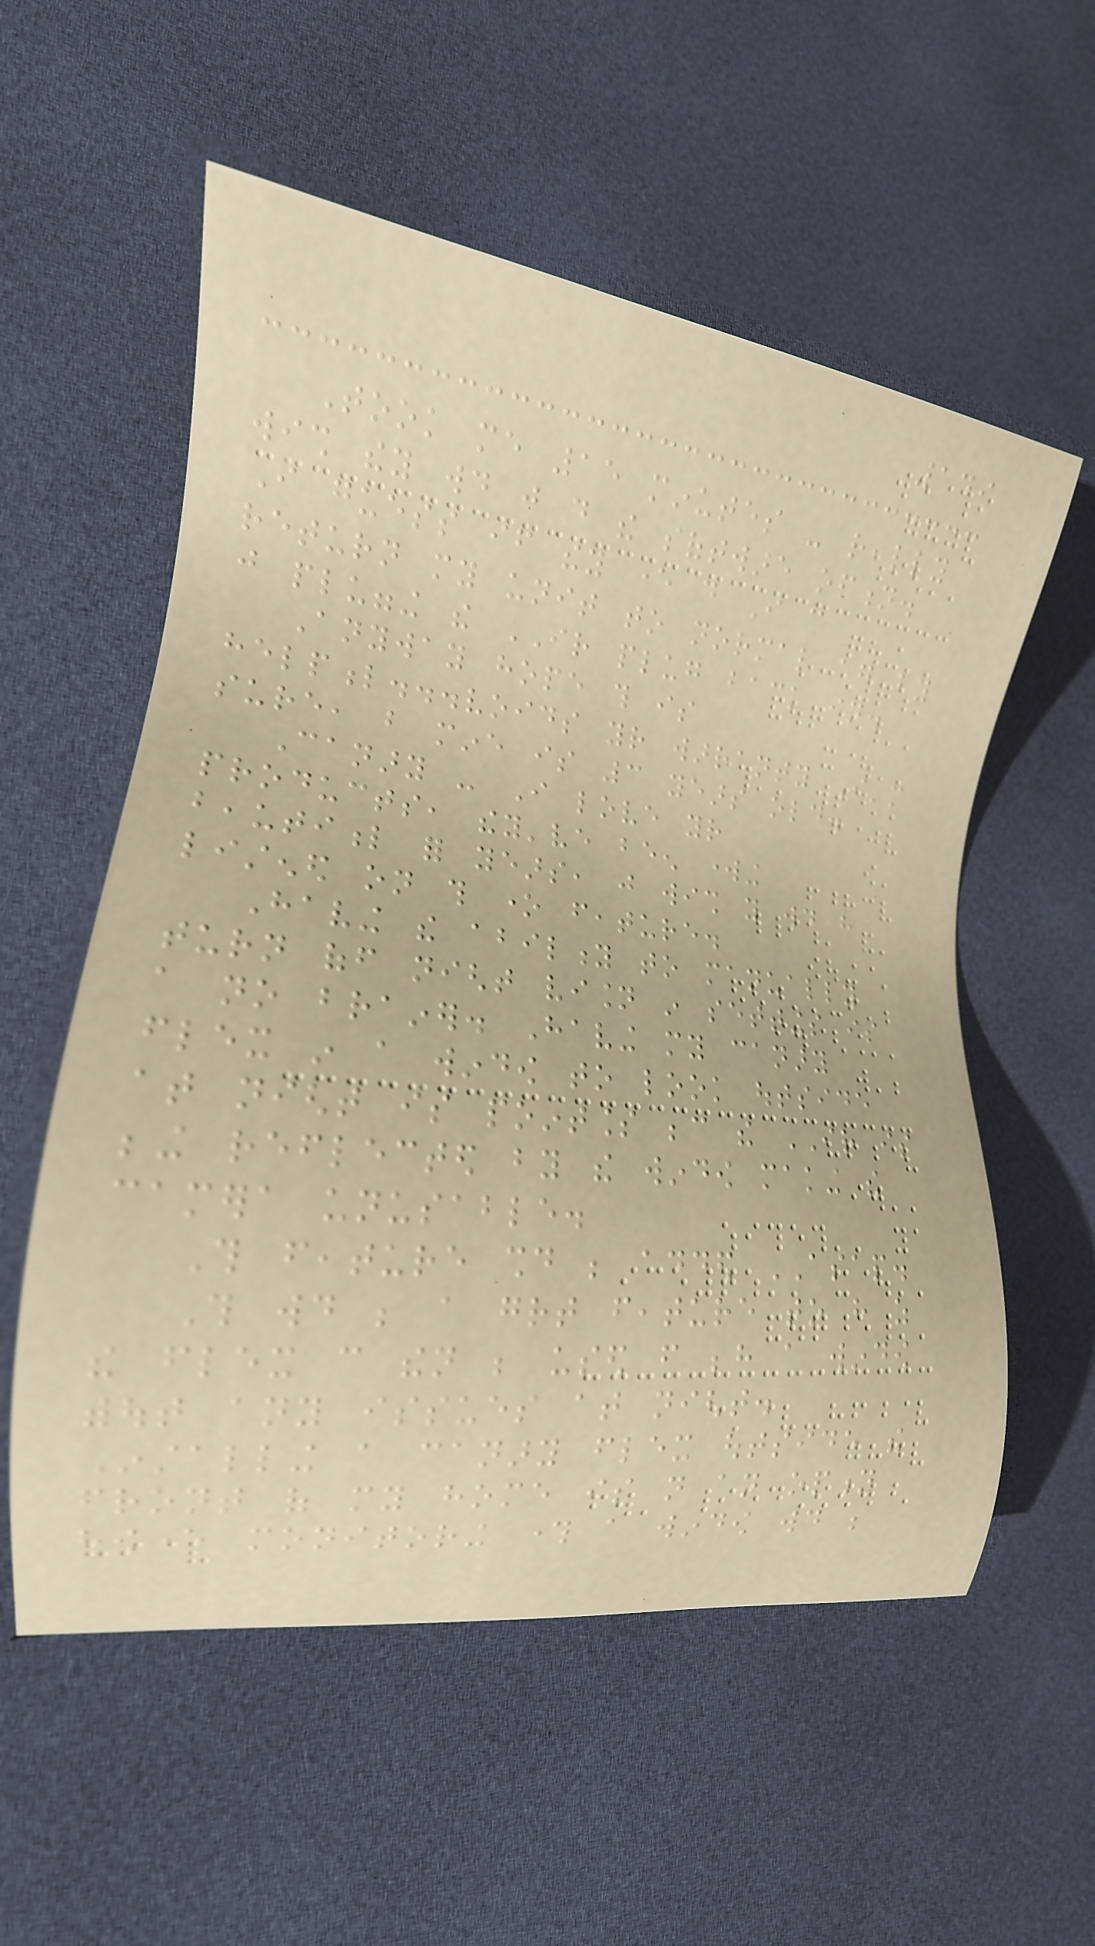149
Took me 15 minutes - really
wish they would just do the software option.
I guess if they ever do I can
return my unit to normal again by
just plugging the IR plug back in.
Anyway hope this is
helpful...voids your warranty I'm
sure, but mine is 3 years old.
Canary - I love your
products, they've been working
beautiful for years, just wish you would have
listened on this one feature.
Having the ability to manually
turn off night vision in settings is
a no brainer. Having my canary
flex in a window to look outside
at night is pointless because the IR is
being reflected by the window making the
camera unusable.
This feature should be added ASAP.
This would be a great feature to have as
the flex can then be used from behind a window
without any issues at night.
Installing a canary flex outside the
front of my home is not an option
however monitoring through a window would be
